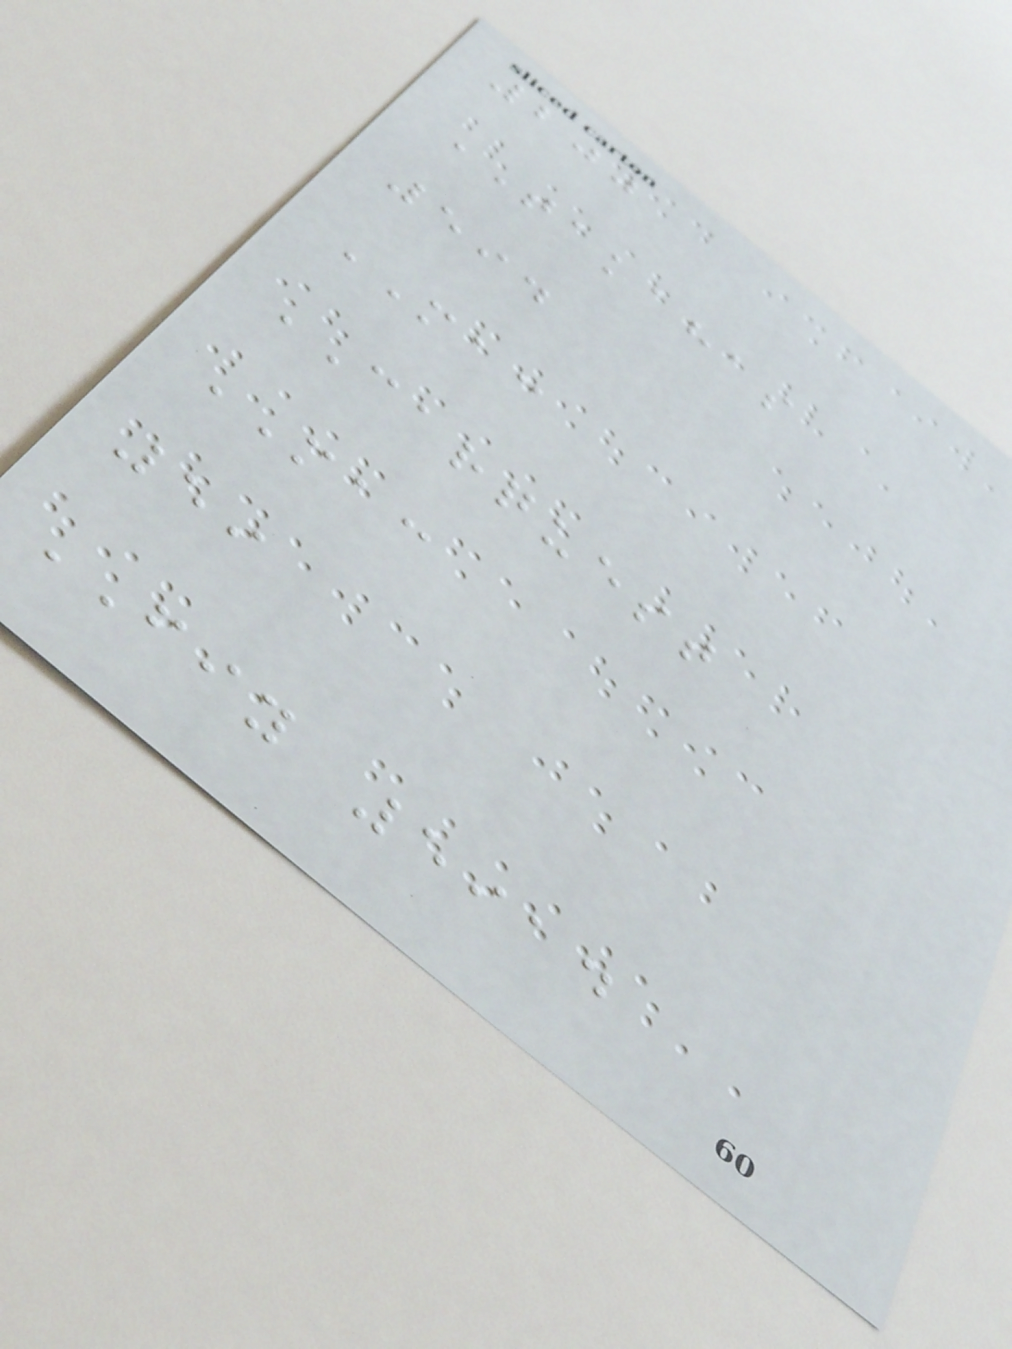200
TAKAHAS
594
MAC
CARQUEST
MAC
59
FIY 5914
